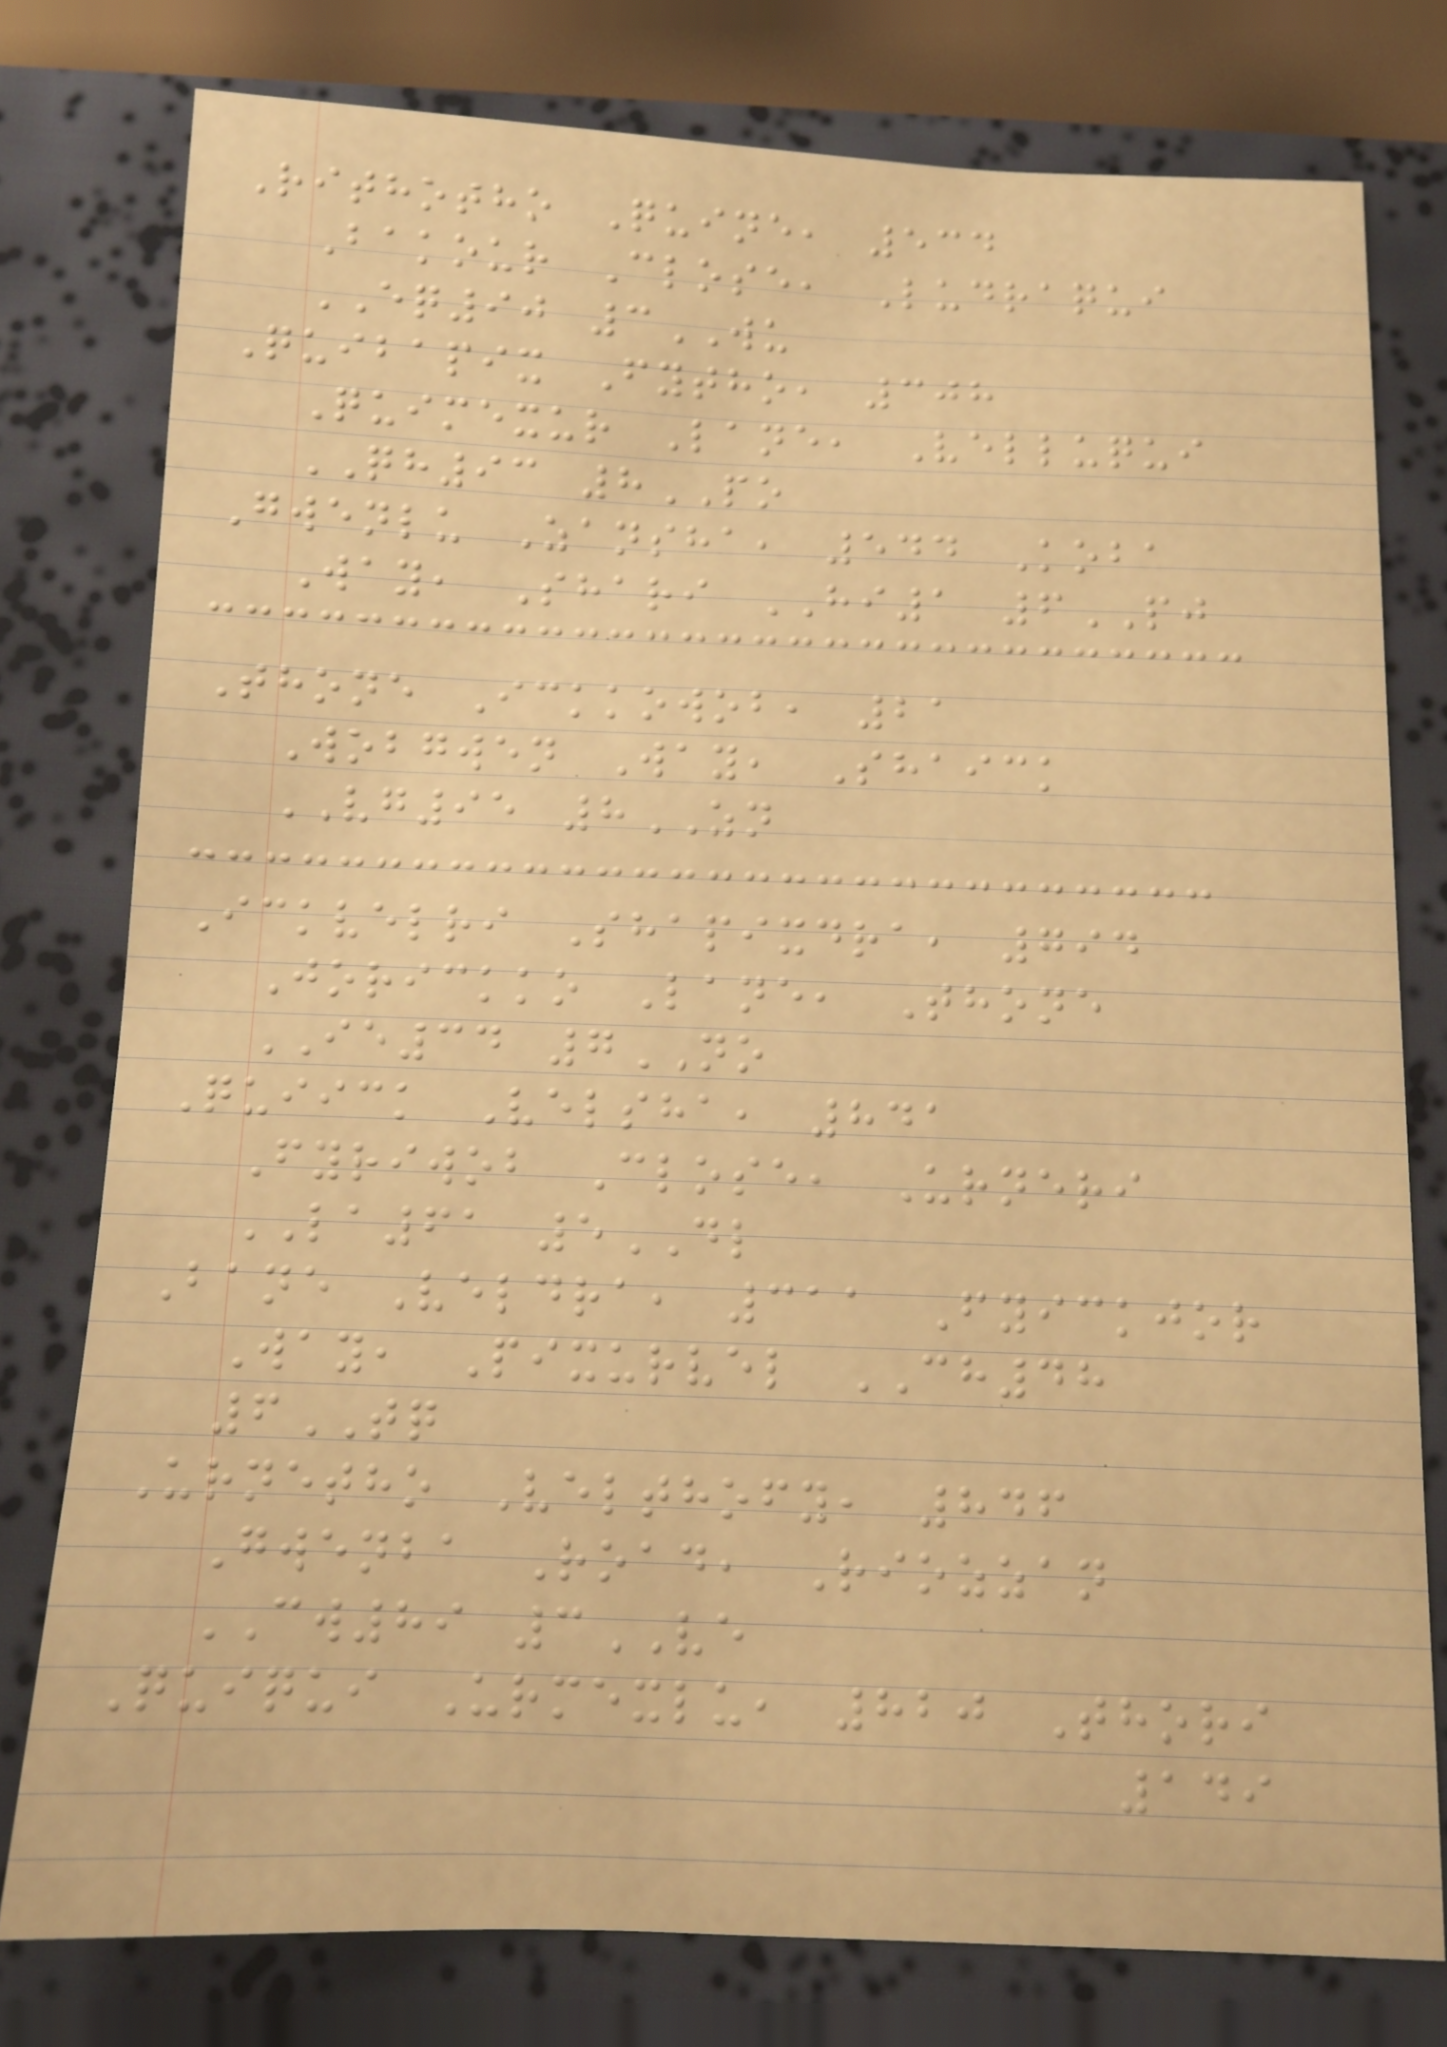Rithotho Quine, 534
Bakour Close, Ludraqui
EQ90 3WU
Quibapix Fytho, 308
Quimexur Lane, Velluqui
QH93 8PO
Gwenlu Zansha, 544 Koba
Way, Shari HI1 6PJ
Thone Ickkowob, 21
Wobgwen Way, Shaick
VG95 8ZN
Ickvelri Shapixdra, 794
Jorickko Lane, Thone
IE34 7NO
Quiick Velsha, 841
Fyriwob Close, Urneri
LA61 5DL
Bane Veldra, 311 Fyickjor
Way, Pixurvel CH48
6TQ
Urnetho Velthofy, 846
Gwenba Road, Riozzan
CW89 3VE
Quiqui Urmexlu, 820 Thori
149
